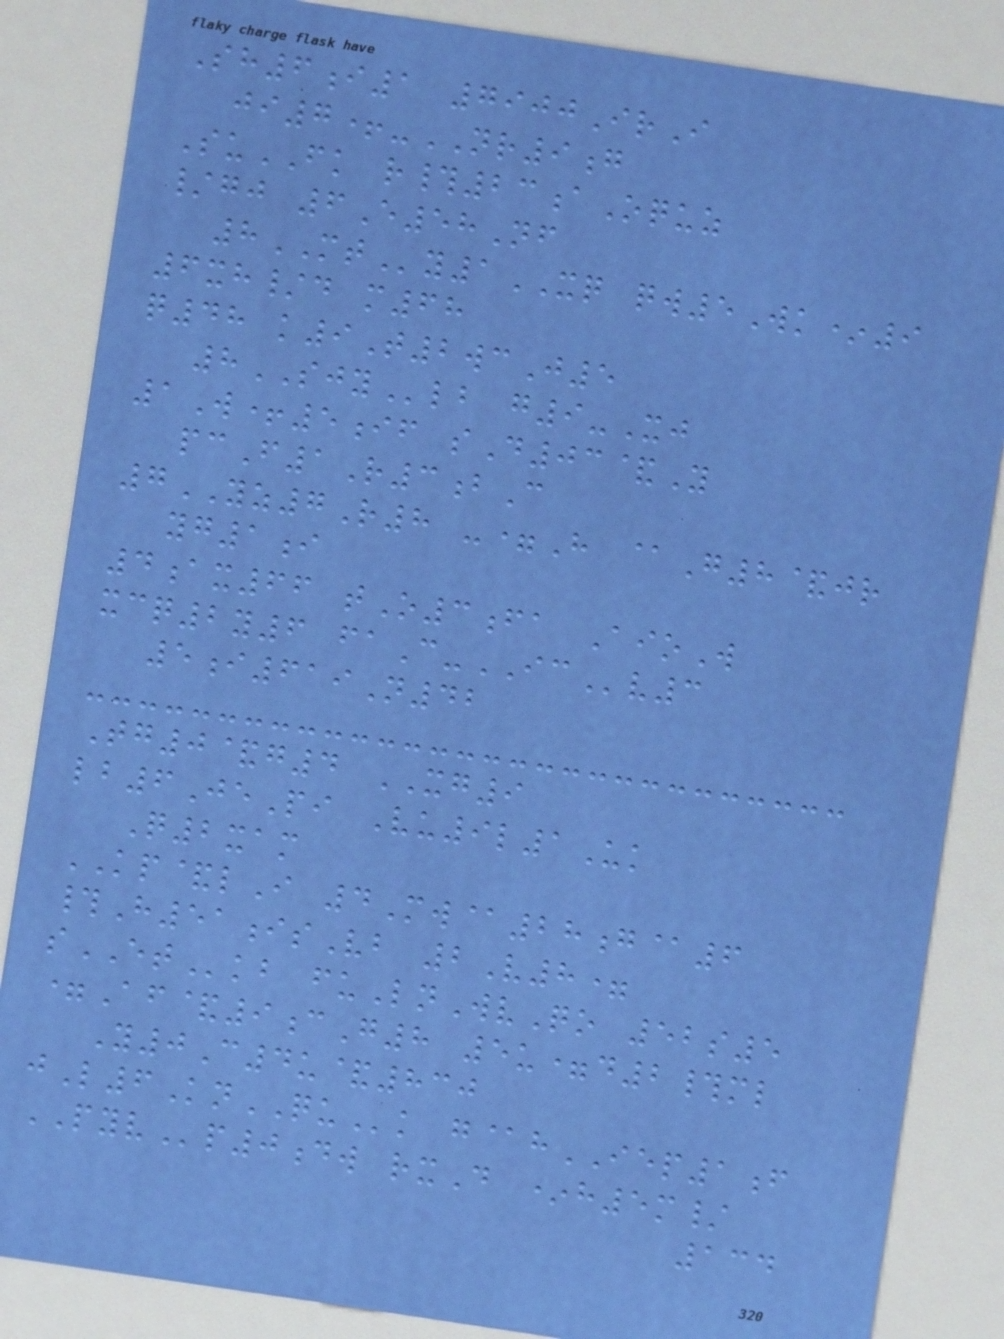Sh6i1 7900IrI
ji7+-NR9g
SuFK r#23aOquz
/gj 6E58Nf
8MTy1XQ qw5Wk*9
6xh/d m68
q48 k9T2wcJ5
8SJYlb g9-Xj
1W+5if sD03&Y
pcF1R3bC
7YZ7R8 -=H @G8&jr
yg1i
4ax66 tO3fa AioW
xcq2y6 faC-ICv3
5i619N42
Tg0&g4 XG9
lb6JePi Vu9l1Uk
Q2xam
KP&lI 4Mw@28g@6
#H51isVb 2V8=
sETkb fuLnWvQo 52s5
=Af&9cG8 5u=d2#ml
Y0C4u&830
jL6KnQUk g@hIEP1f
PYVp0dw rxD *h5m/
134
